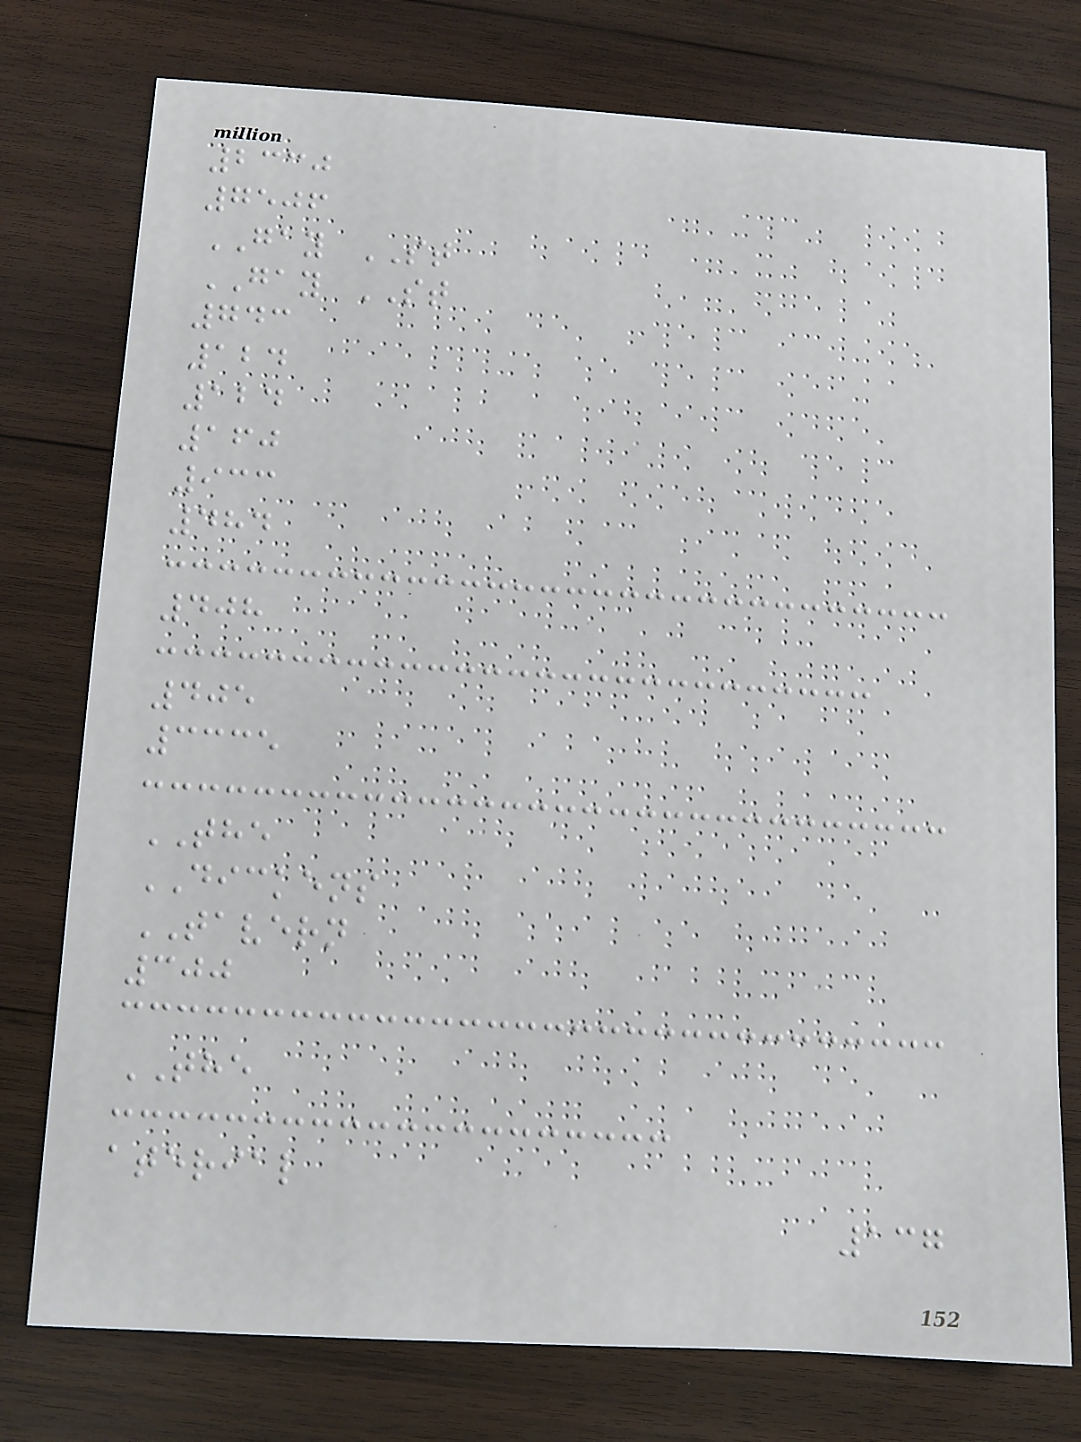2330
7506
GAY ST
GAY ST
743
124
124
160
933
484
408
405
3335
THE
DICKENS
TAVERN
300
THE
aterial
137
